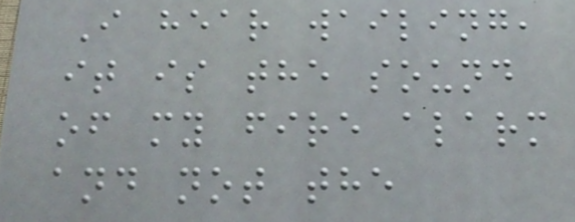I hear wailing,
it is the sound
of my fire alarm
and not the
